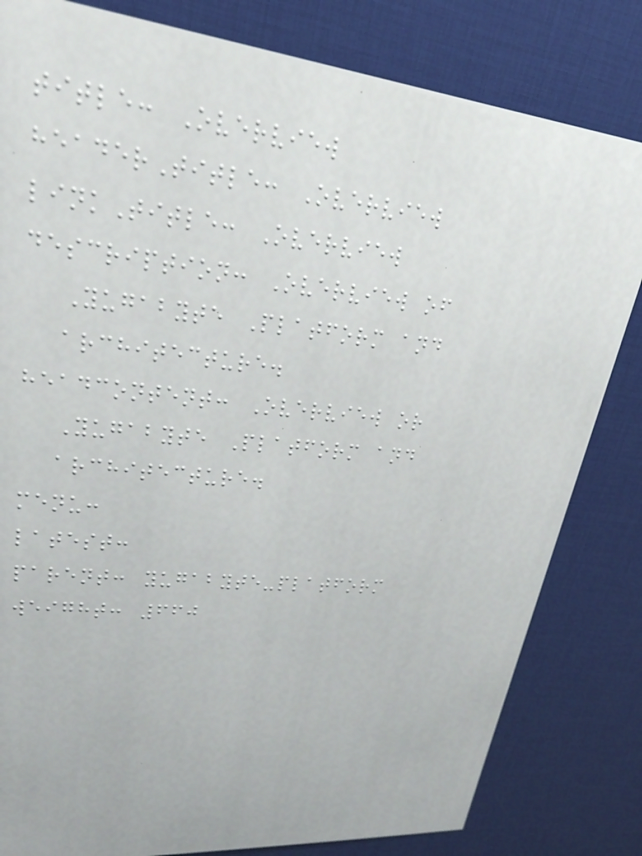title: Overview
headerTitle: Overview
linkTitle: Overview
description: Overview of
Yugabyte Platform and
architecture.
headcontent: Overview or
Yugabyte Platform and
architecture.
menu:
latest:
parent: yugabyte-platform
weight: 660
